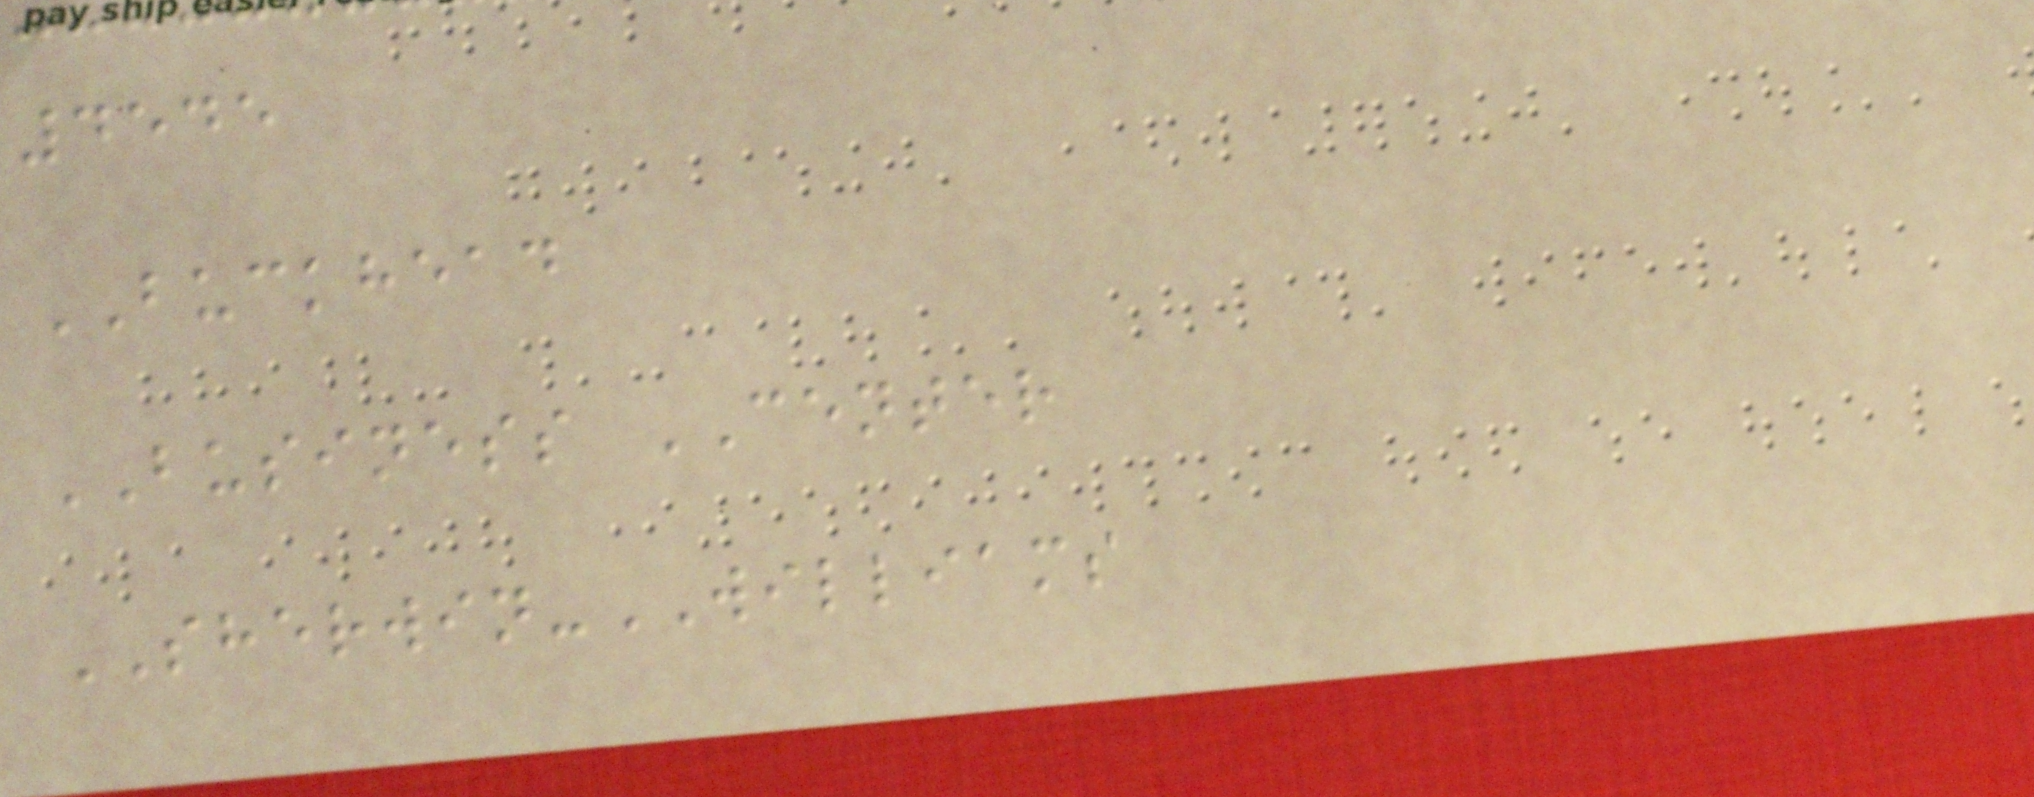4545
BUCKHEAD
BUSINESS CENTER
SHERWIN-WILLIAMS
